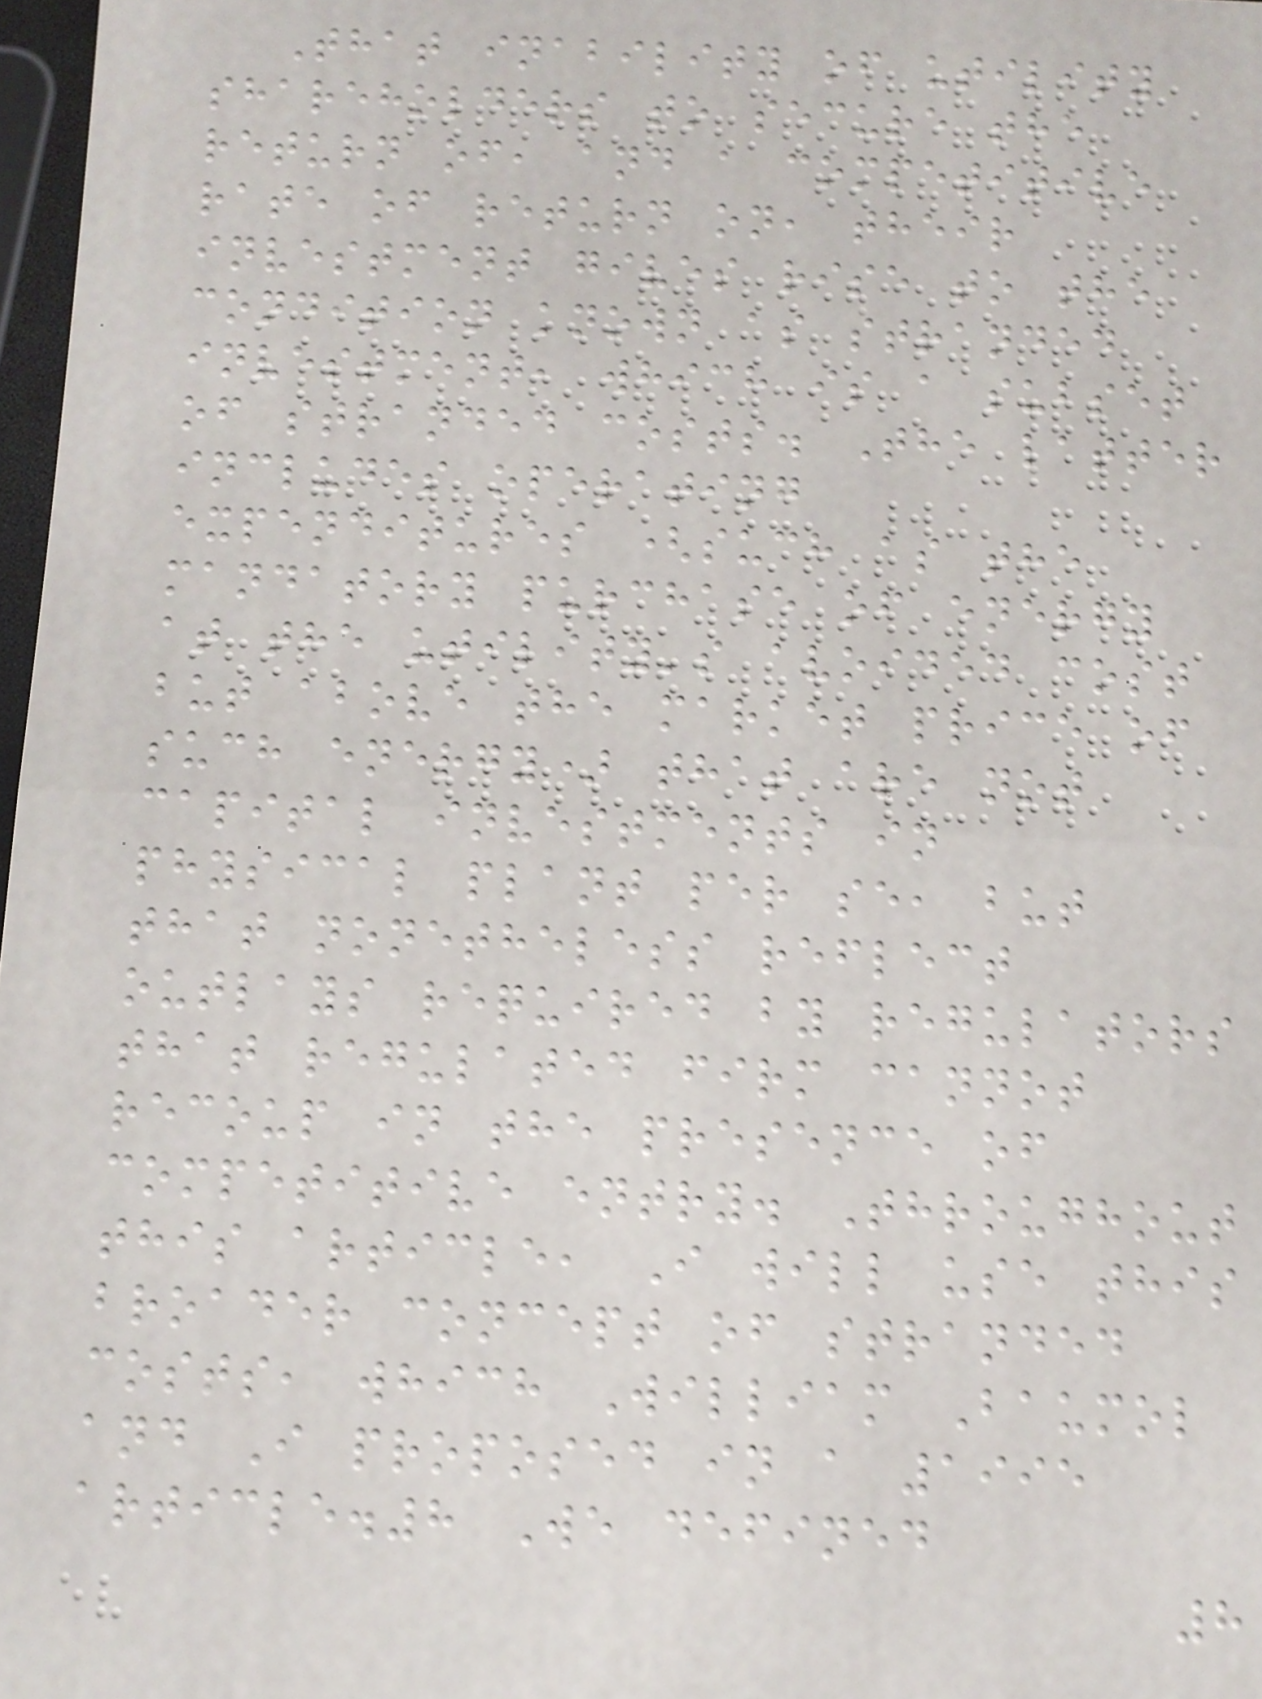That inability of utility
shareholders to secure the
return of, and a competitive
rate of return on, their
investment gives rise to the
condition known as stranded
investment, which is a subset
of stranded costs. The latter
includes operating
expenditures (such as the
mandatory purchase of energy
at the utility's avoided cost
but above the market price of
such energy) that are not
capital investments in
physical plant per se, but
that nonetheless reflect
outlays required by regulators
that regulated firm cannot
recoup in the presence of
competitive entry. Throughout
this article, I will use this
broader concept of stranded
costs, which William Baumol
and I proposed in a 1995
article.8 We defined
8
